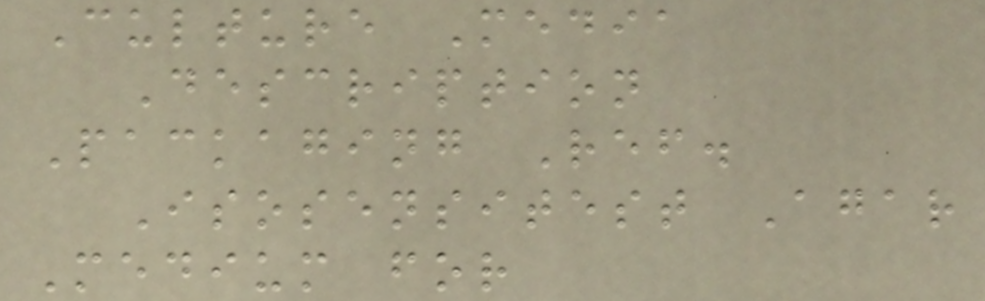Culture Media
Description
Packaging Ref.
Isosensitest Agar
Medium for
